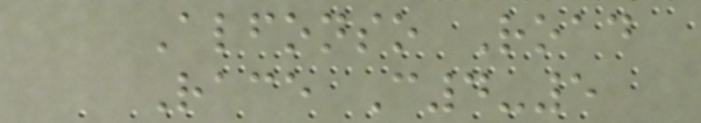Alfonso Road
Race C4-5
